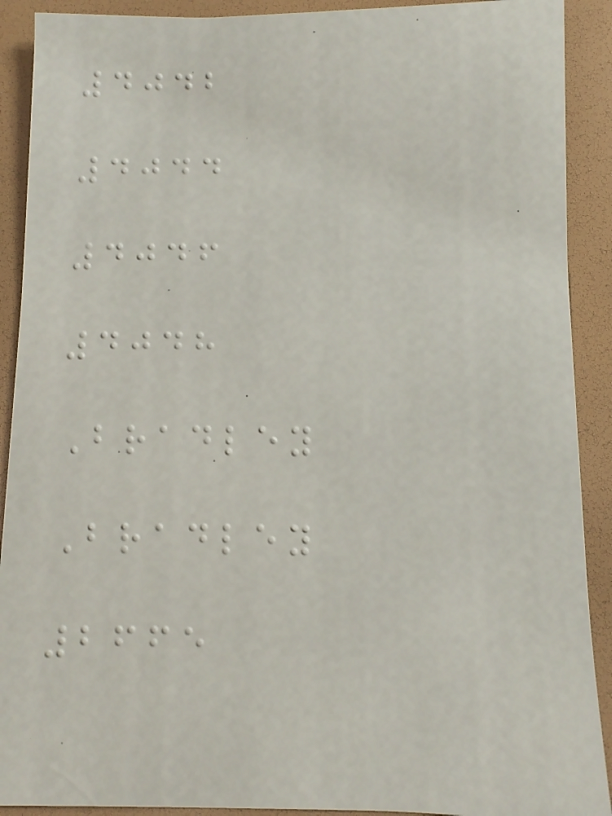4042
4044
4046
4048
Bradley
Bradley
2665
